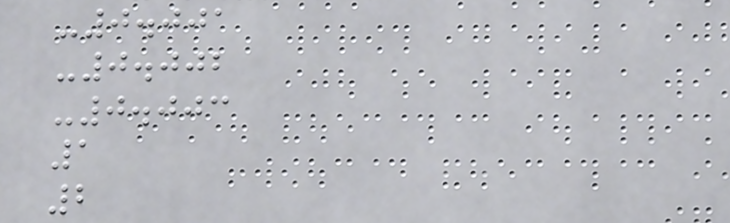-0.001
-0.002
-0.003
1
2
